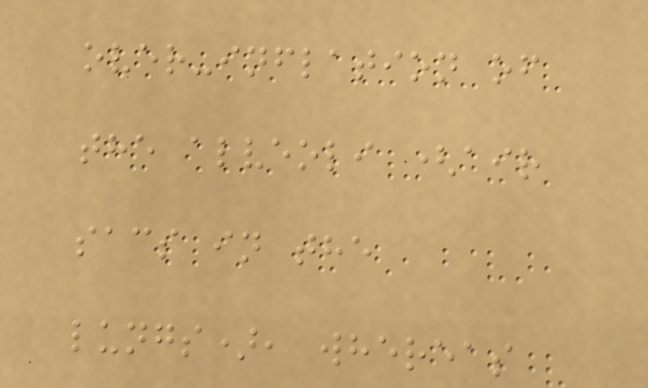over-inflation of
the alveoli (air
sacs in the
lungs), whereas
